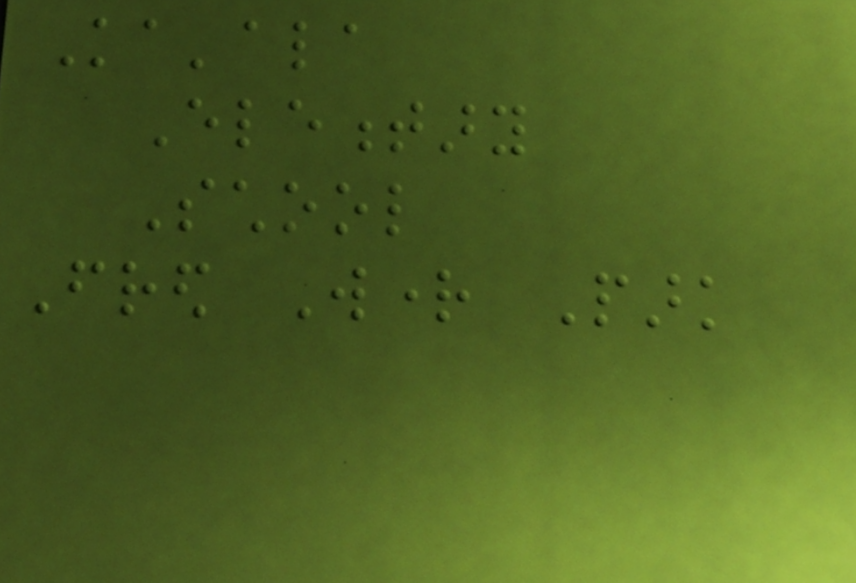Ka'ala
Elementary
School
Fred Wright Park
